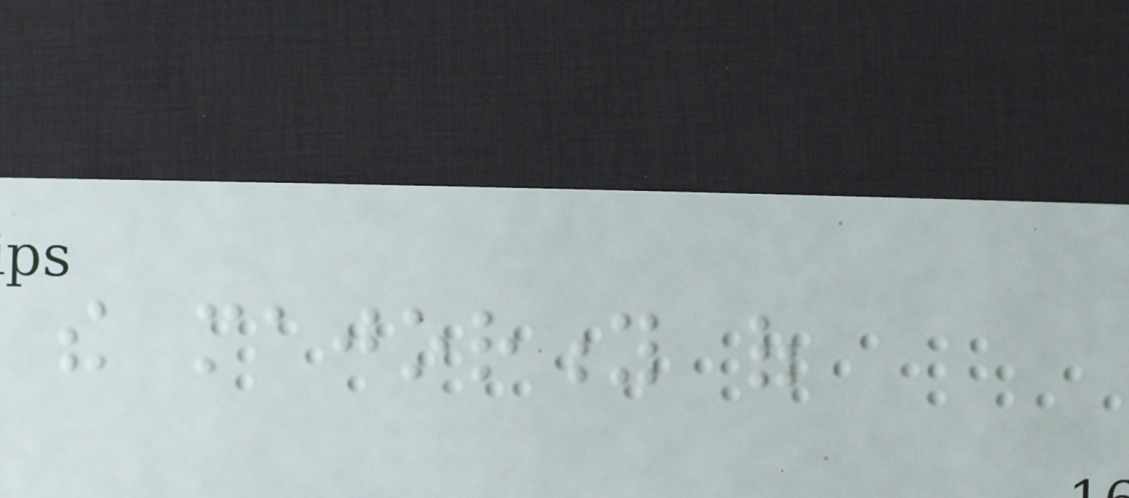the majority of
